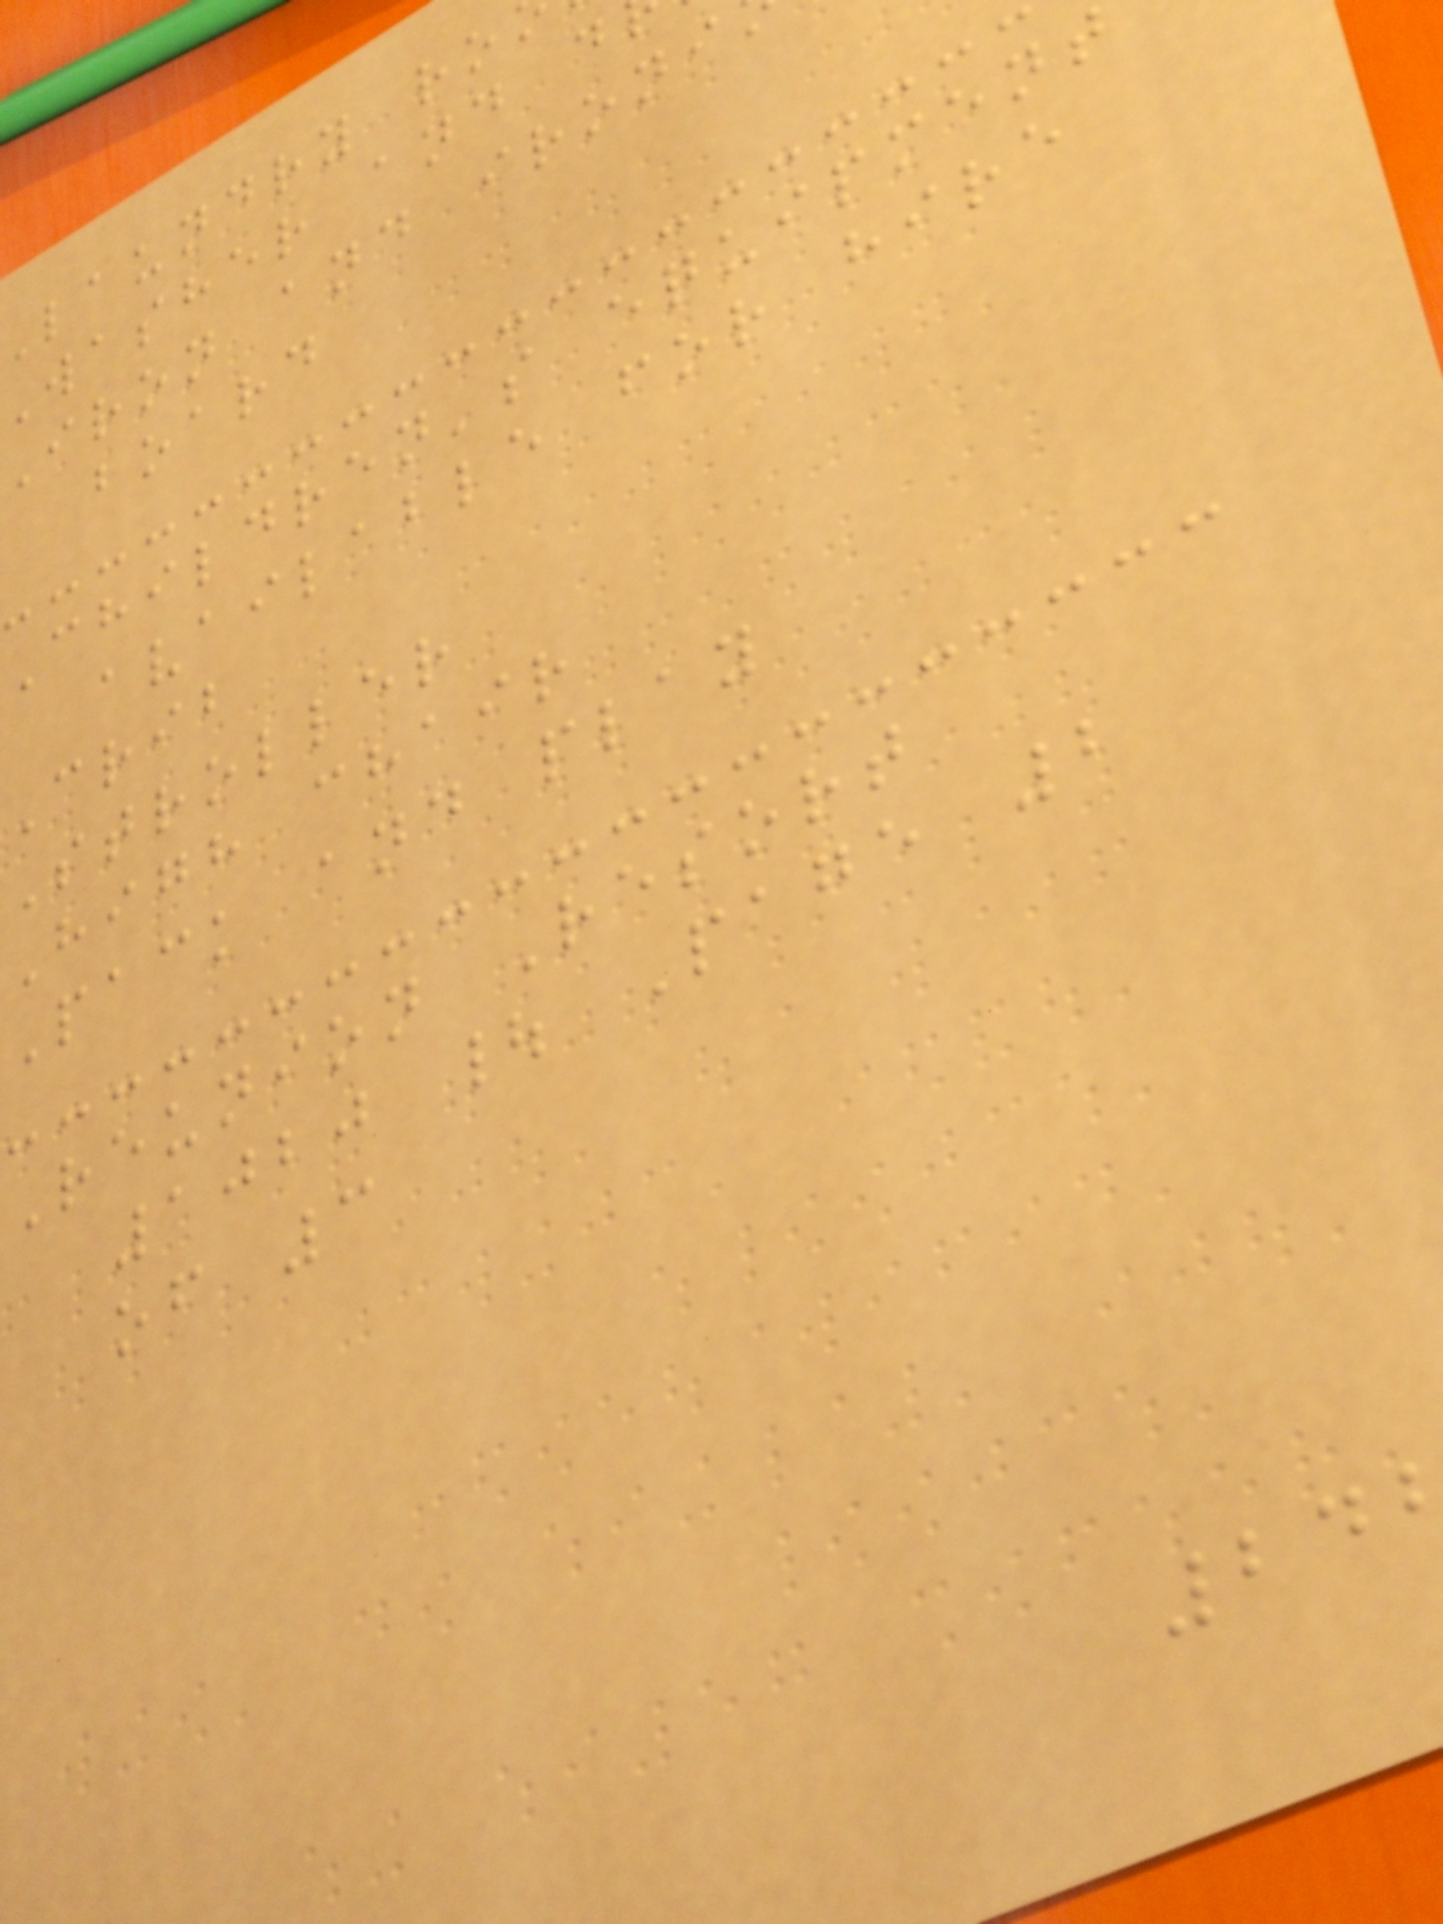laundry ro
washer and d
iron and ironi
board
Children's equipment
available for hire
Crib
Stroller
High chair
Pack and play
Reunion Resort
1020 | Page 2
of 3
